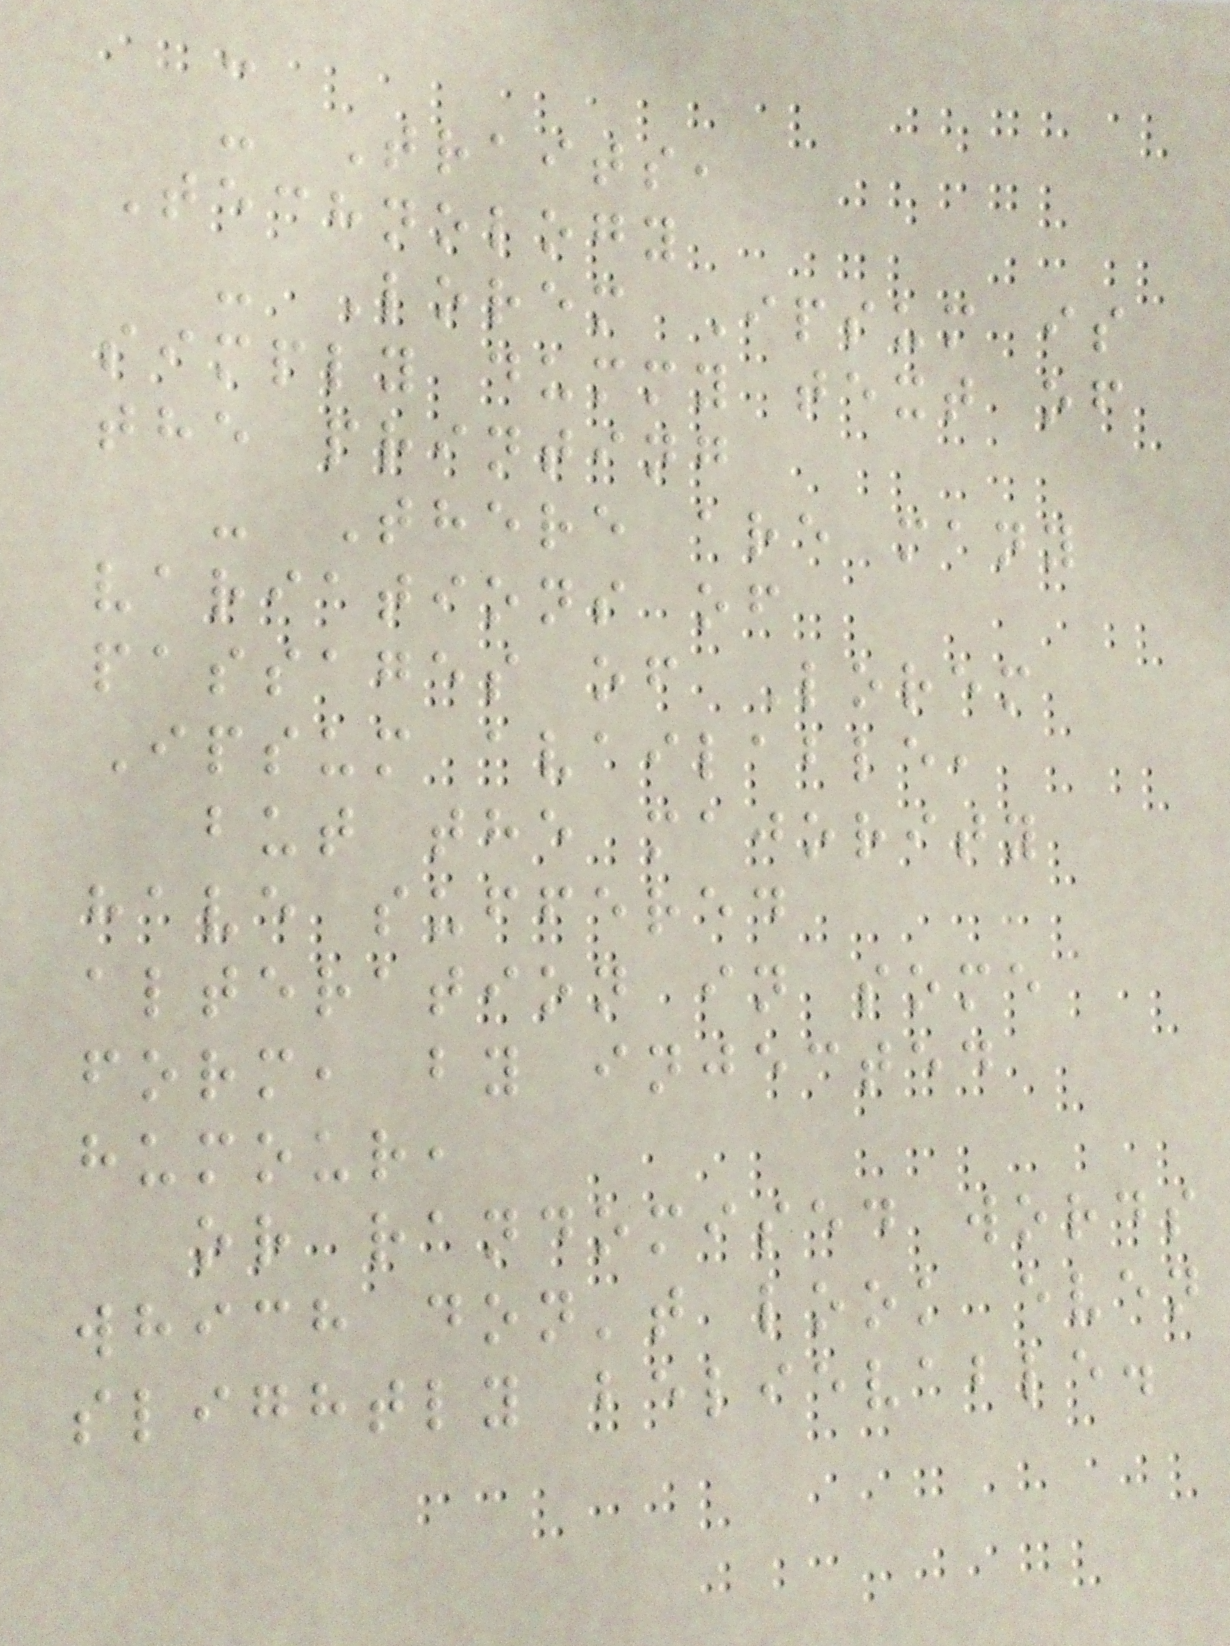-
- Traits,
Technology
- Lorem Ipsum is
simply dummy text of
the printing
- There are many
variations of
passages of Lorem
Ipsum available,
but the majority
have suffered
alteration in some
form, by injected
humour,
or randomised words
which don't look even
slightly believable.
